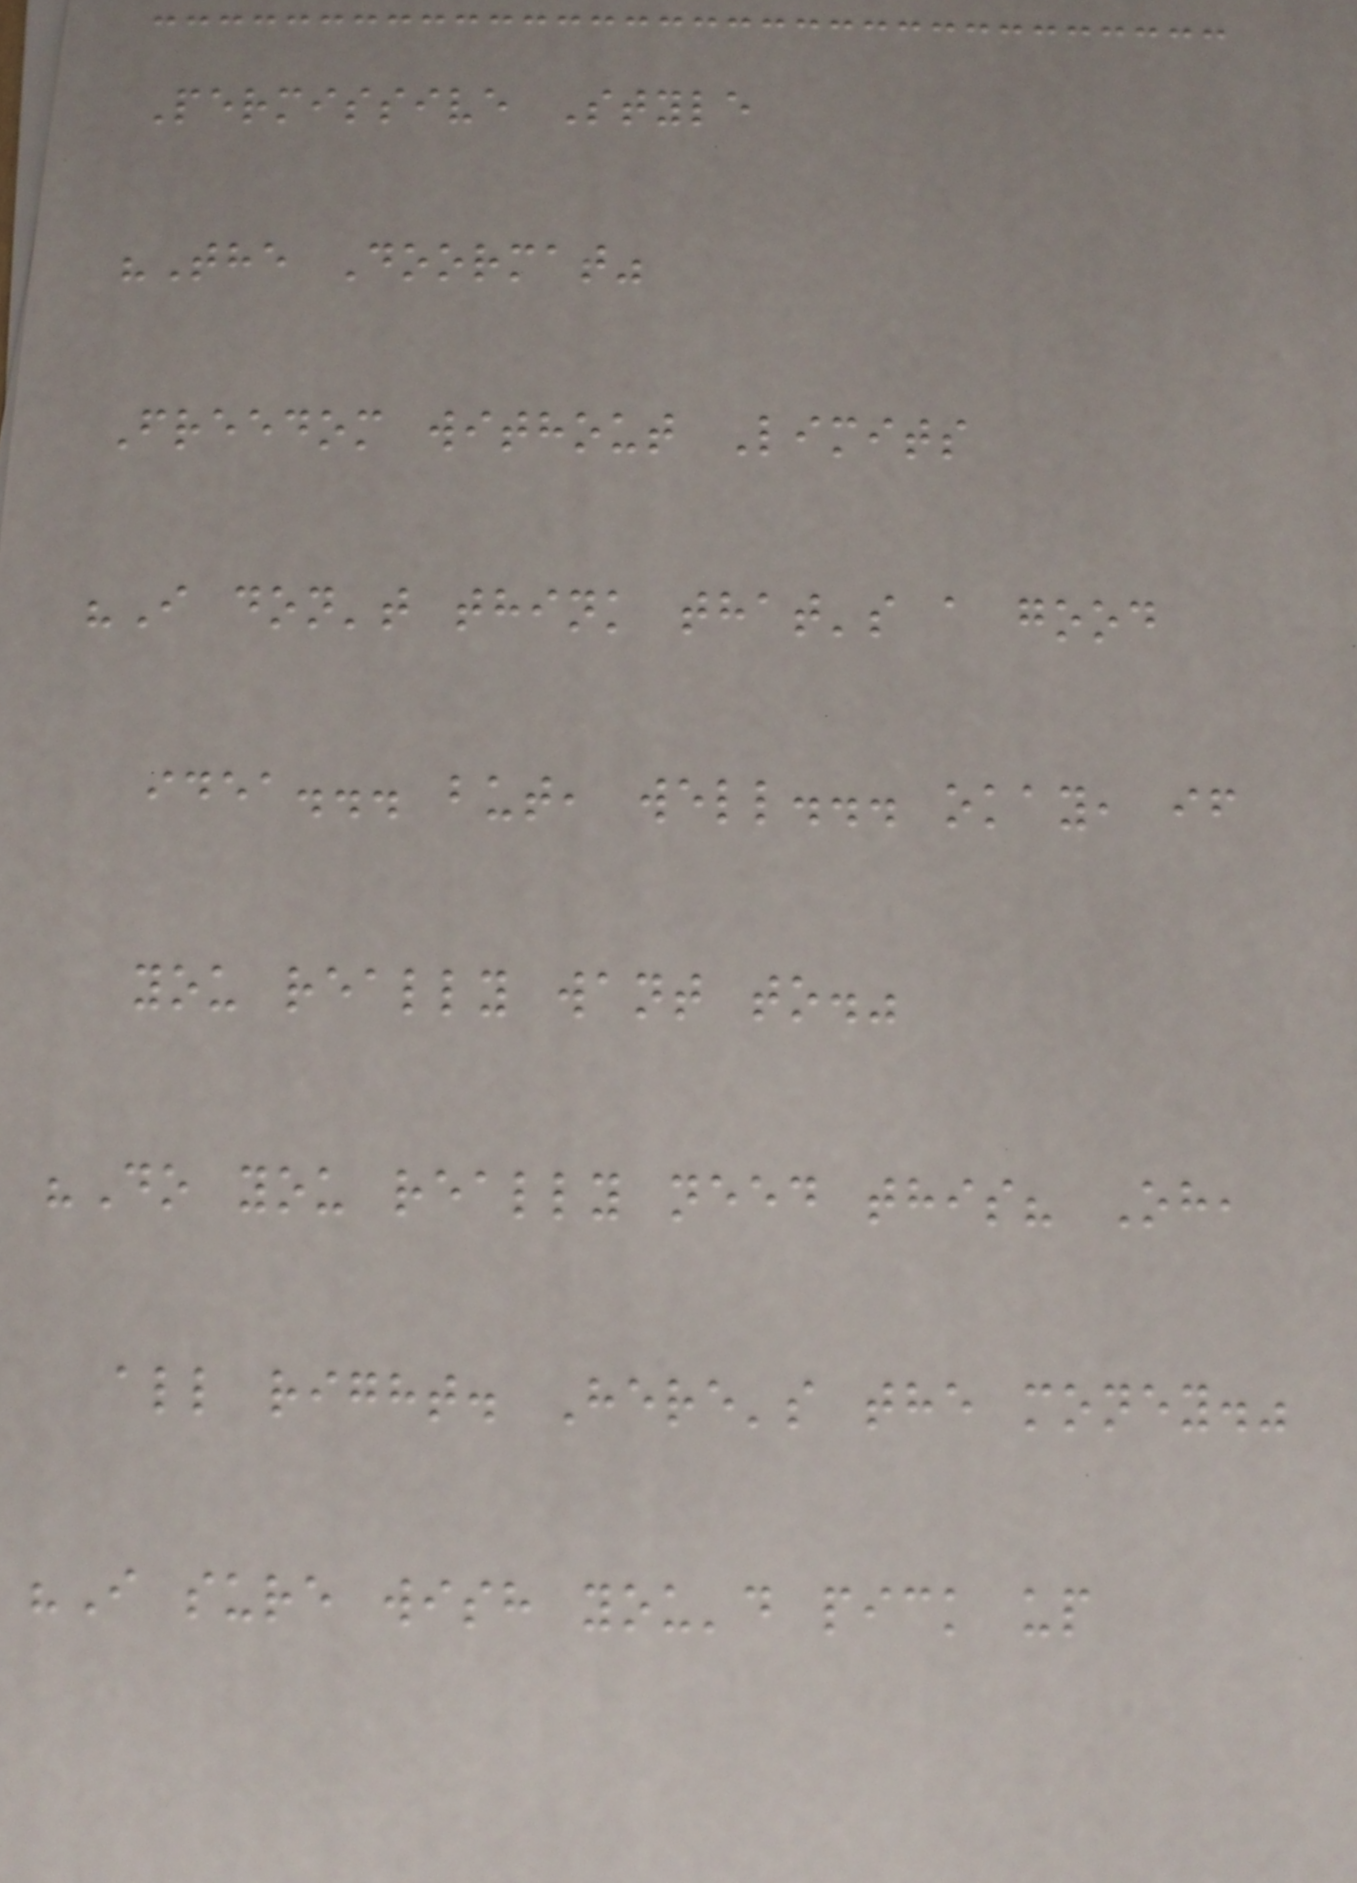Permissive Style
"The Doormat"
Freedom without Limits
"I don't think that's a good
idea... but, well... okay, if
you really want to."
"Do you really need this? Oh,
all right. Here's the money."
"I sure wish you'd pick up
